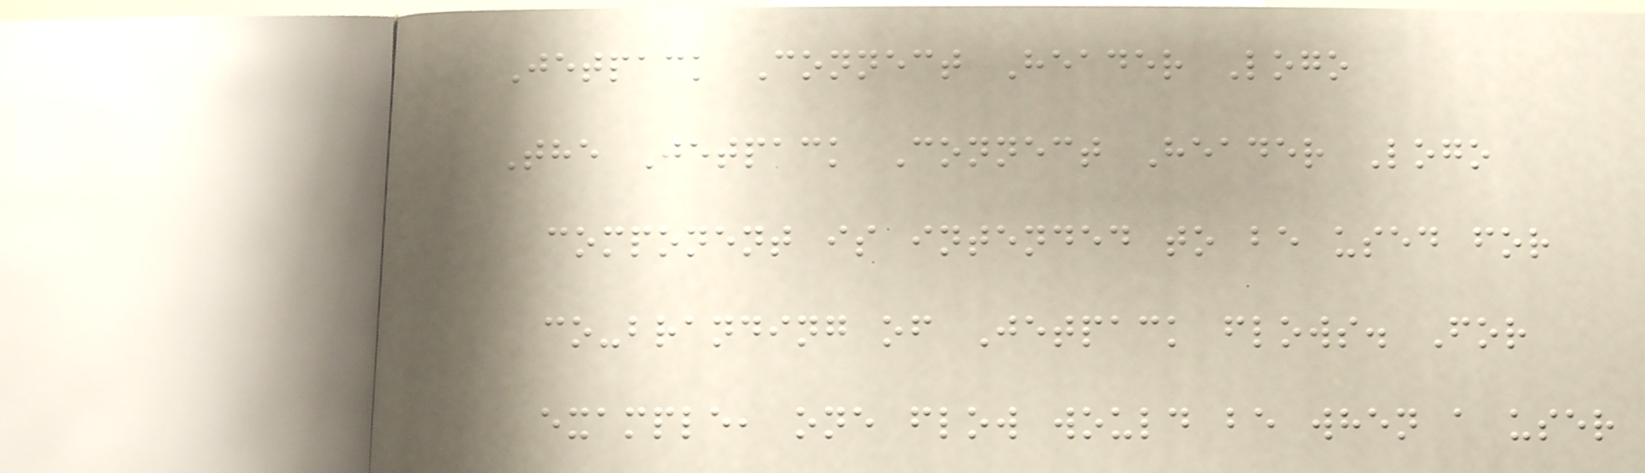Jetpack Connect Header Logo
The Jetpack Connect Header Logo
component is intended to be used for
co-branding of Jetpack flows. For
example, one flow would be when a user
